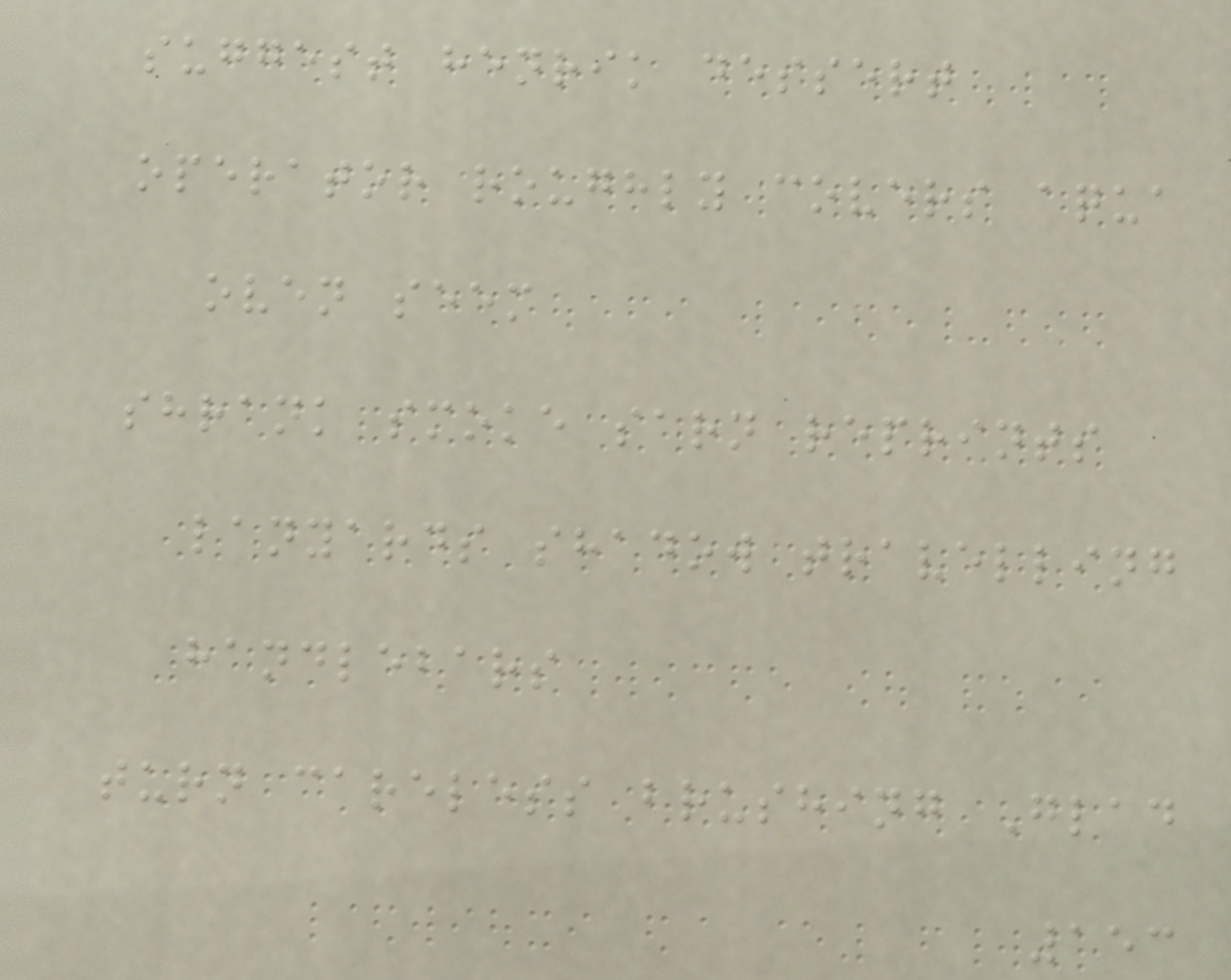suggest henrik dessert
operator roughly covers aqua
oven seem
shrank smoke sarn reprints
lanyards shadow travelling
handlebars
turn careless brushing Glad
153
